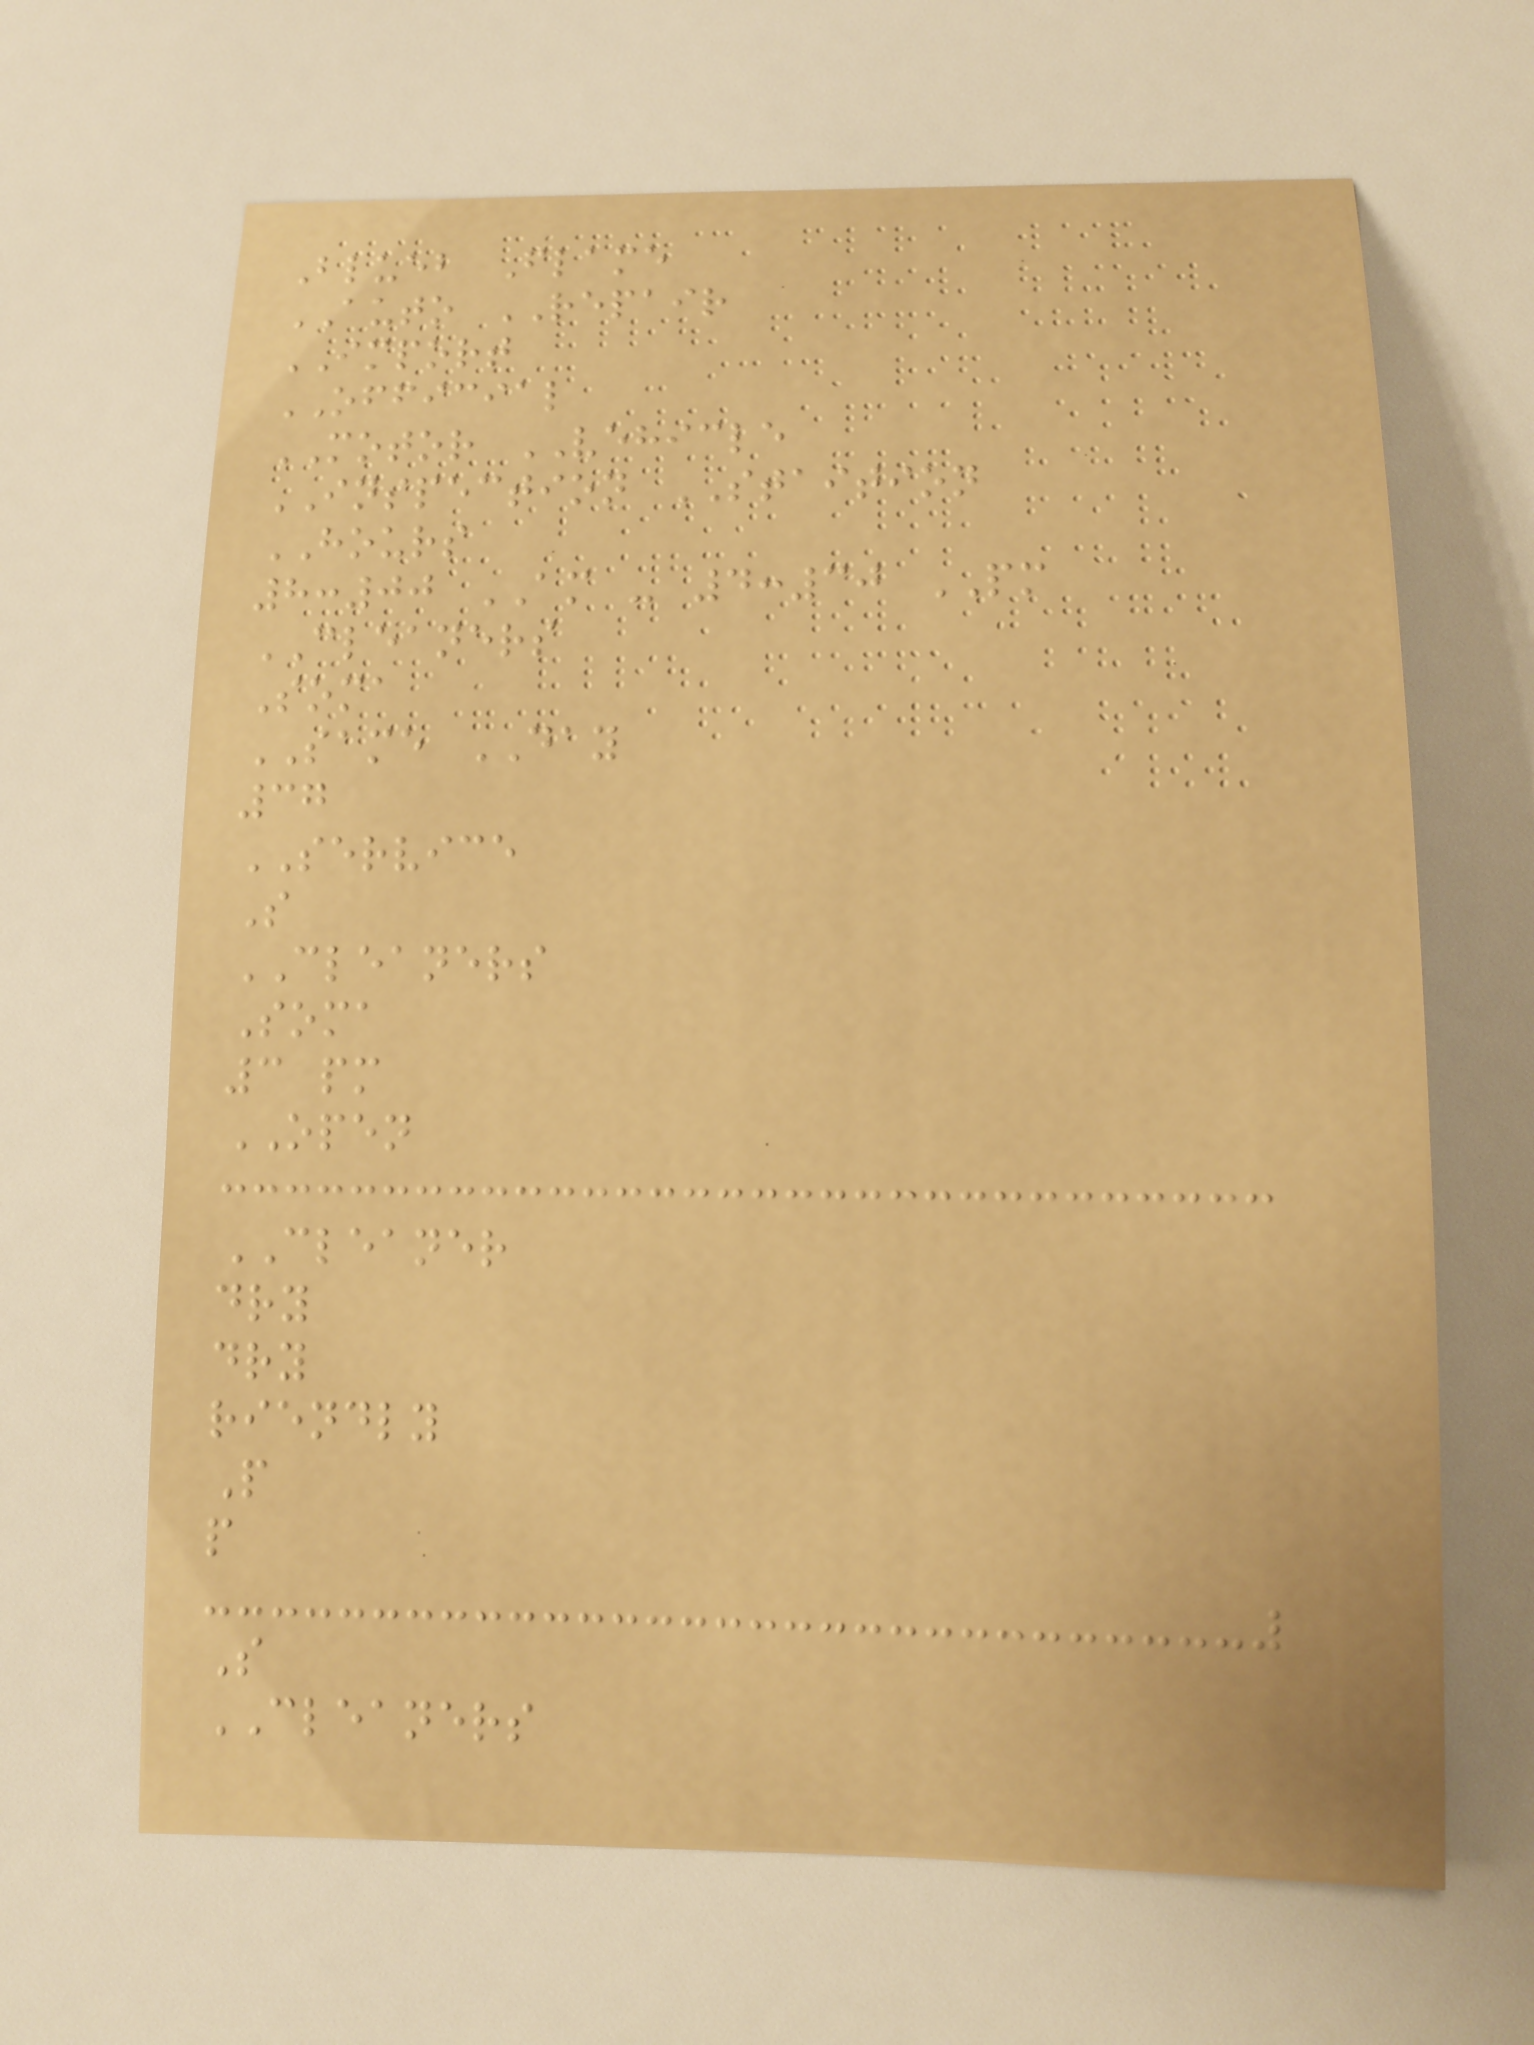Blueb Flame
AUTO REPAIR
IMPORT
OFFICIAL
MOTOR VEHICLE
INSPECTION STAITION
HOURS
8:00 AM - 4:30 PM
CLEANERS
Soma
SAME DAY
37
SERVICE
S
CLEANERS
Soma
3 pm
OPEN
CLEANER
dry
dry
riendly
P
p
S
CLEANERS
